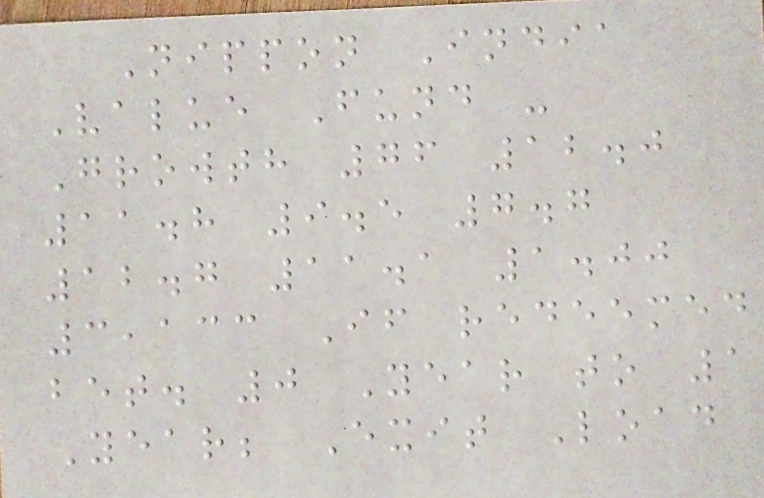Nippon India
Value Fund -
Growth 76 12.0
11.8 9.5 7.7
12.7 11.1 1.00
3,133 If redeemed
bet. 0 Year to 1
Year; Exit Load
